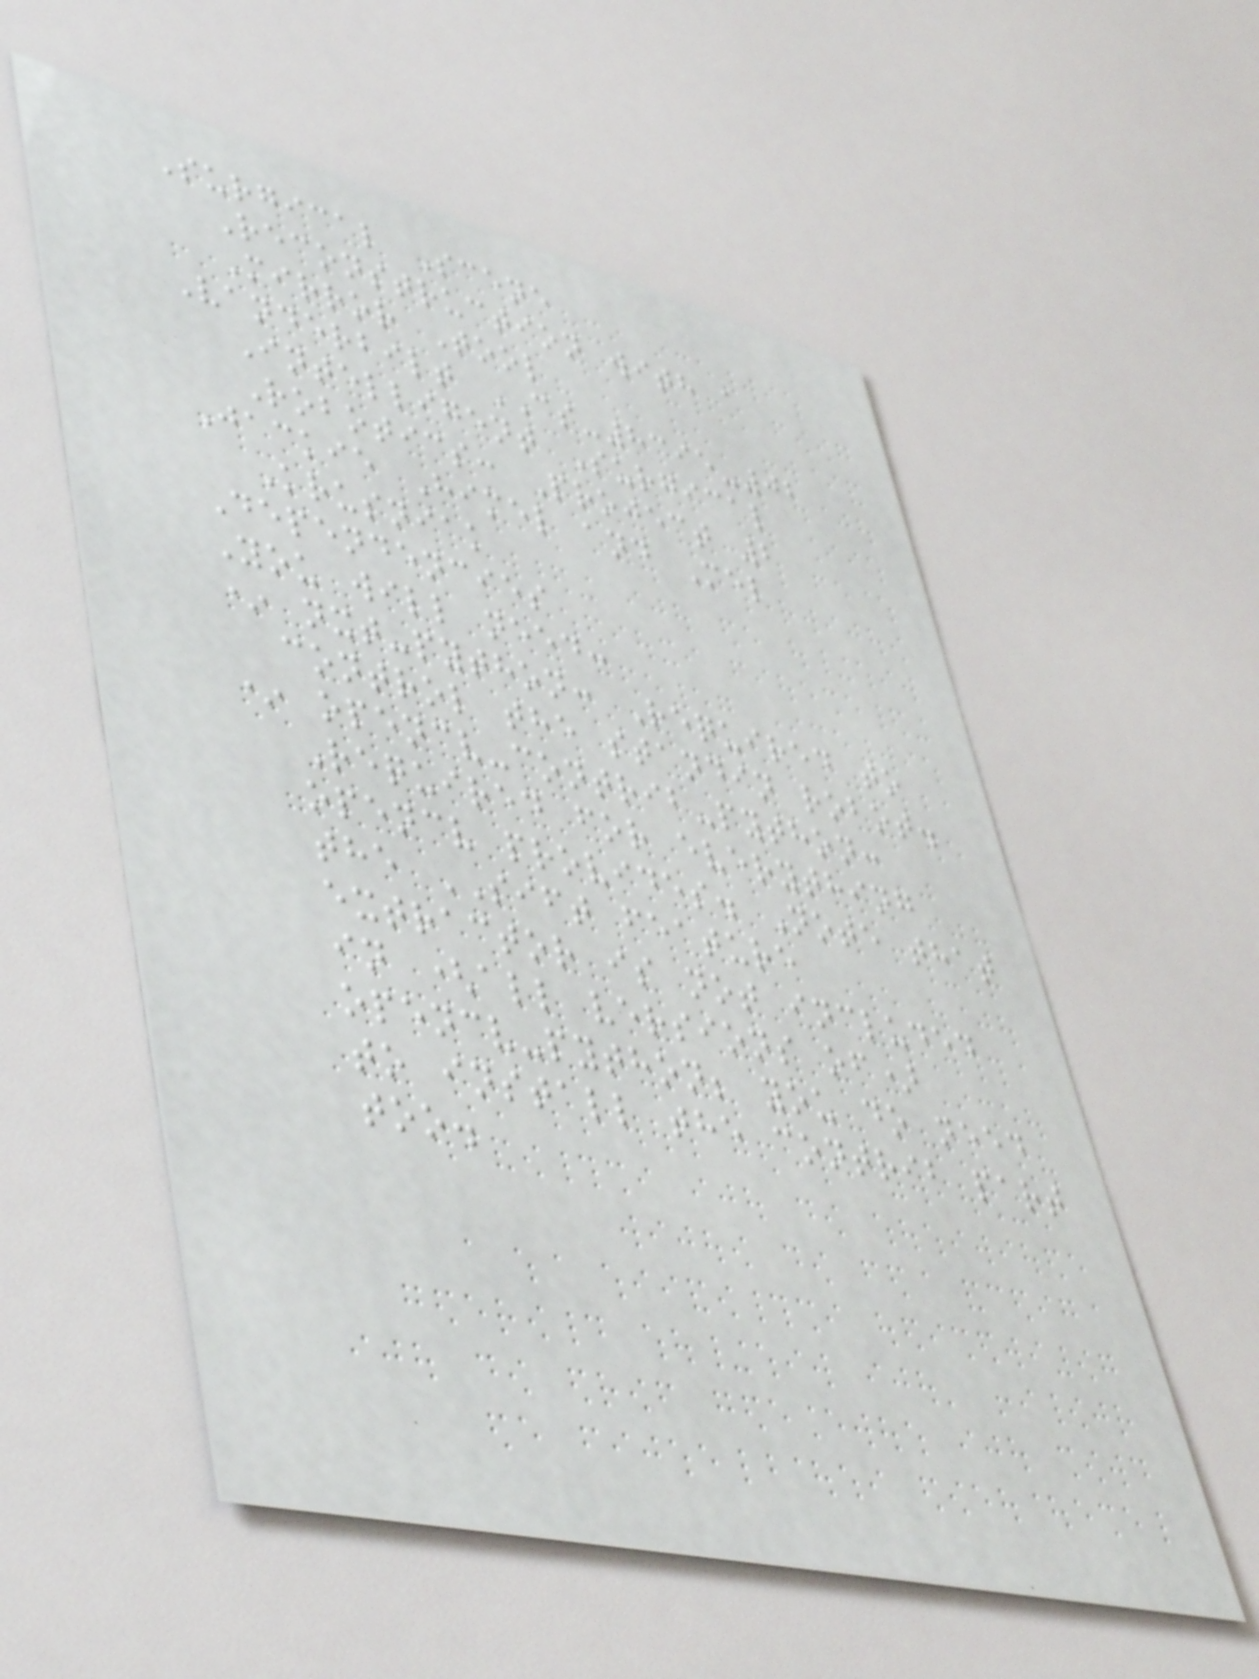Surgical Scene
Reconstruction with a
Mirror Tool
Vanderbilt CS-8395-02
Intelligent Surgical
Robotics: Project 2
Jackie Himel and Mel
Krusniak
Dependencies
You will need:
* nxt-python: Required to
control the standin robot.
* opencv-contrib-python:
Required for everything
opencv provides. Note that
the SIFT feature
extractor is not included
in (all versions of)
opencv-python; you do need
to install the contrib part
too.
